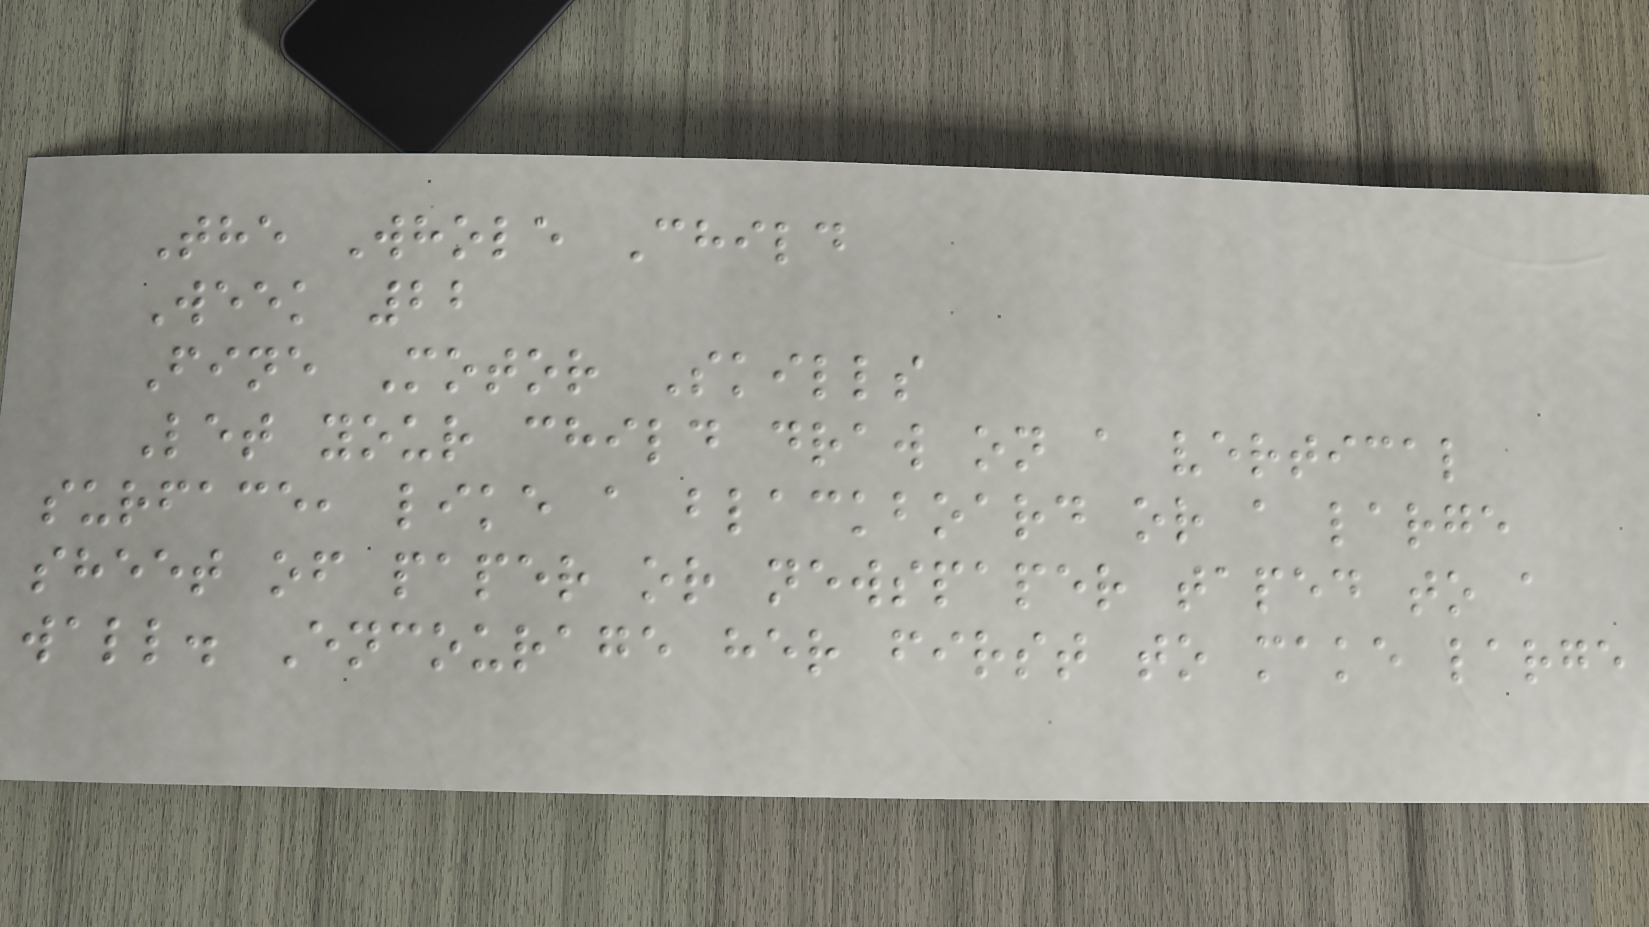The Whole Child
Week 22
Fine Motor Skills
Let your child draw on a vertical
surface, like a blackboard or a large
sheet of paper or newspaper taped to a
wall. Encourage her first to make large
